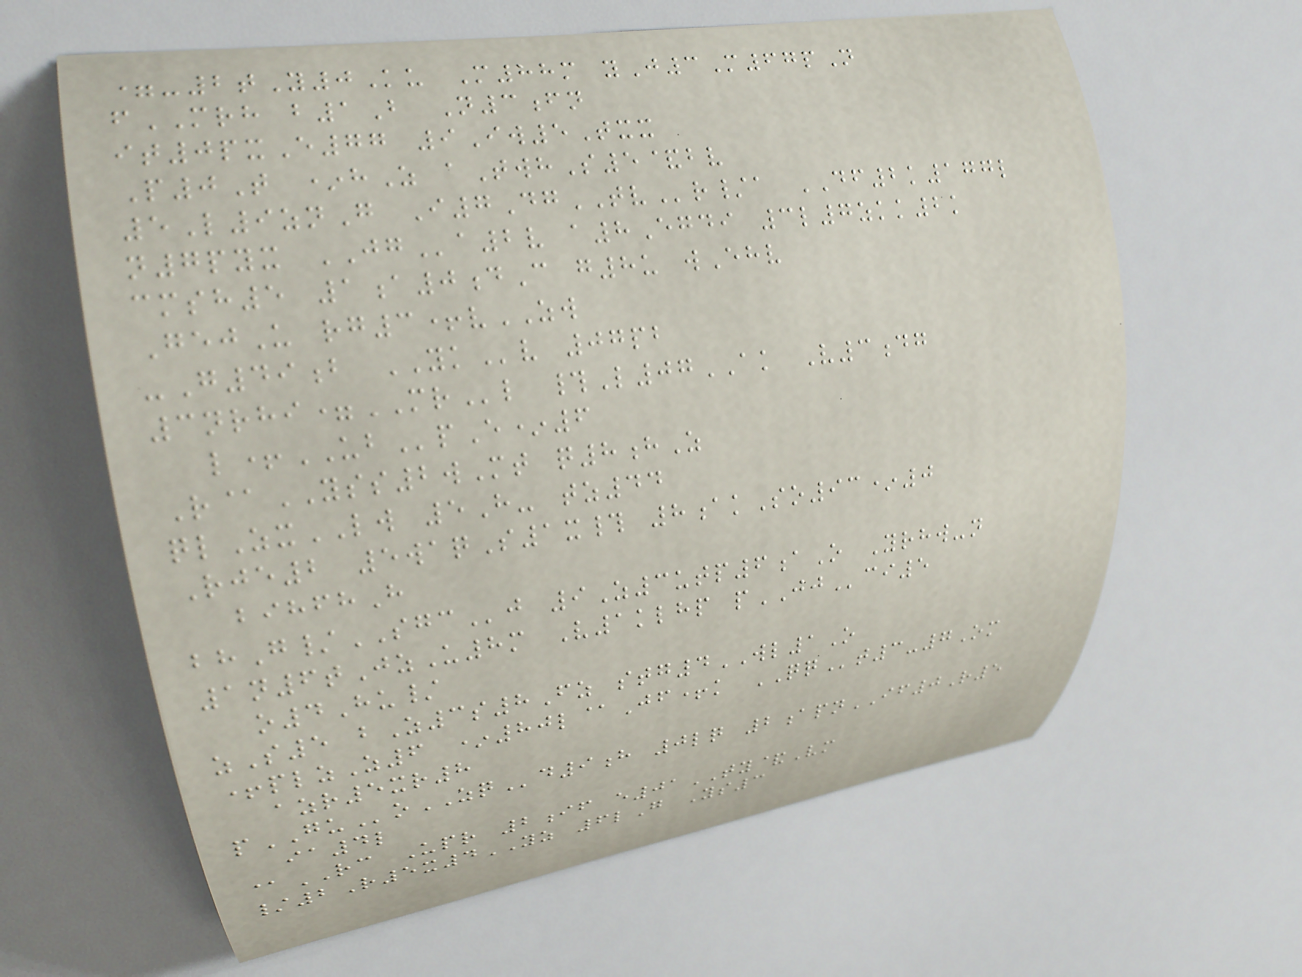=-2tY0Ku M88m yJ3M67pN
fMRH b1B N3fn
it0pxE77 9Iw5Txx
P0T *hZ aTwhS5&bv
5L9znG I7DgTVr/a DF2k177l
n7pyx JGa2v a8Egdi 3l7zkk2k
cmsh5 1a0dC g8u wEhv
GejU rg3+vZW
-G49b YKv 07pb
3nrhi=MRl #L07AK V3dg
l+UBpE*6
R@YSS2wMt q8hZ
qlZxLW 5H- tz44
Rje2 5waqS1x# 8akSo93*0
bihfhH
bhG/SGCj 9Z3utp6aO Yrhw-n
1n6tJzU8m V1klhp pJJci5
o4Hu/
zS5 bZ3s8Fz stg4WL1O
+plzZ6 *80l@Jf+k QQt3-7Om
azr5xr8
pGUoZQd9h 0lq 2apnIF0R5
ia4l
@RC Upr 2if e01TY&Vm
/2R5x4YZ 6lG Ys3
